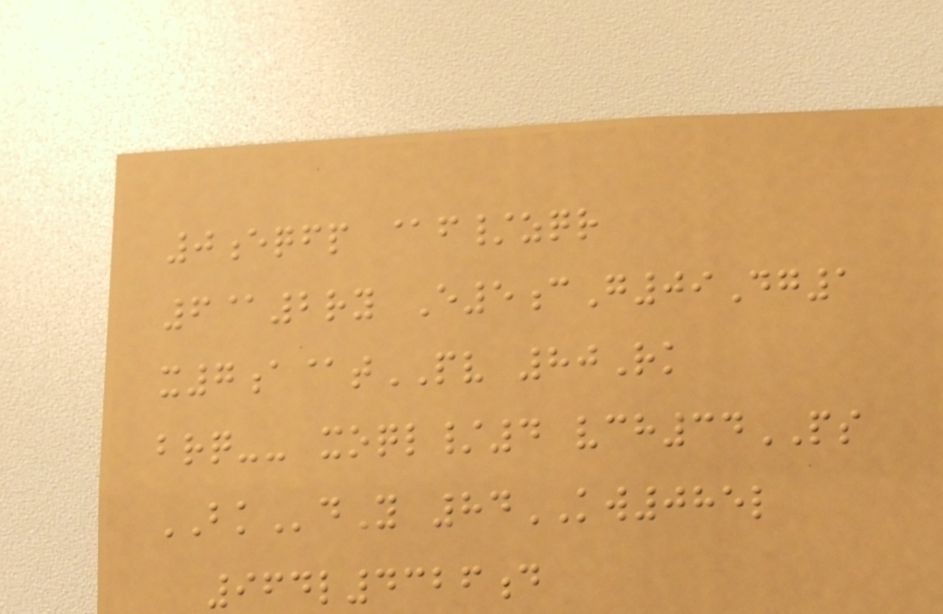0eqfp @f/zqr
6@2ry E5cG09Dg1
x7a@tPV 80Rk
brq-- xoql/4 vch34PS
BKdY 84KW085l
964l4326d
